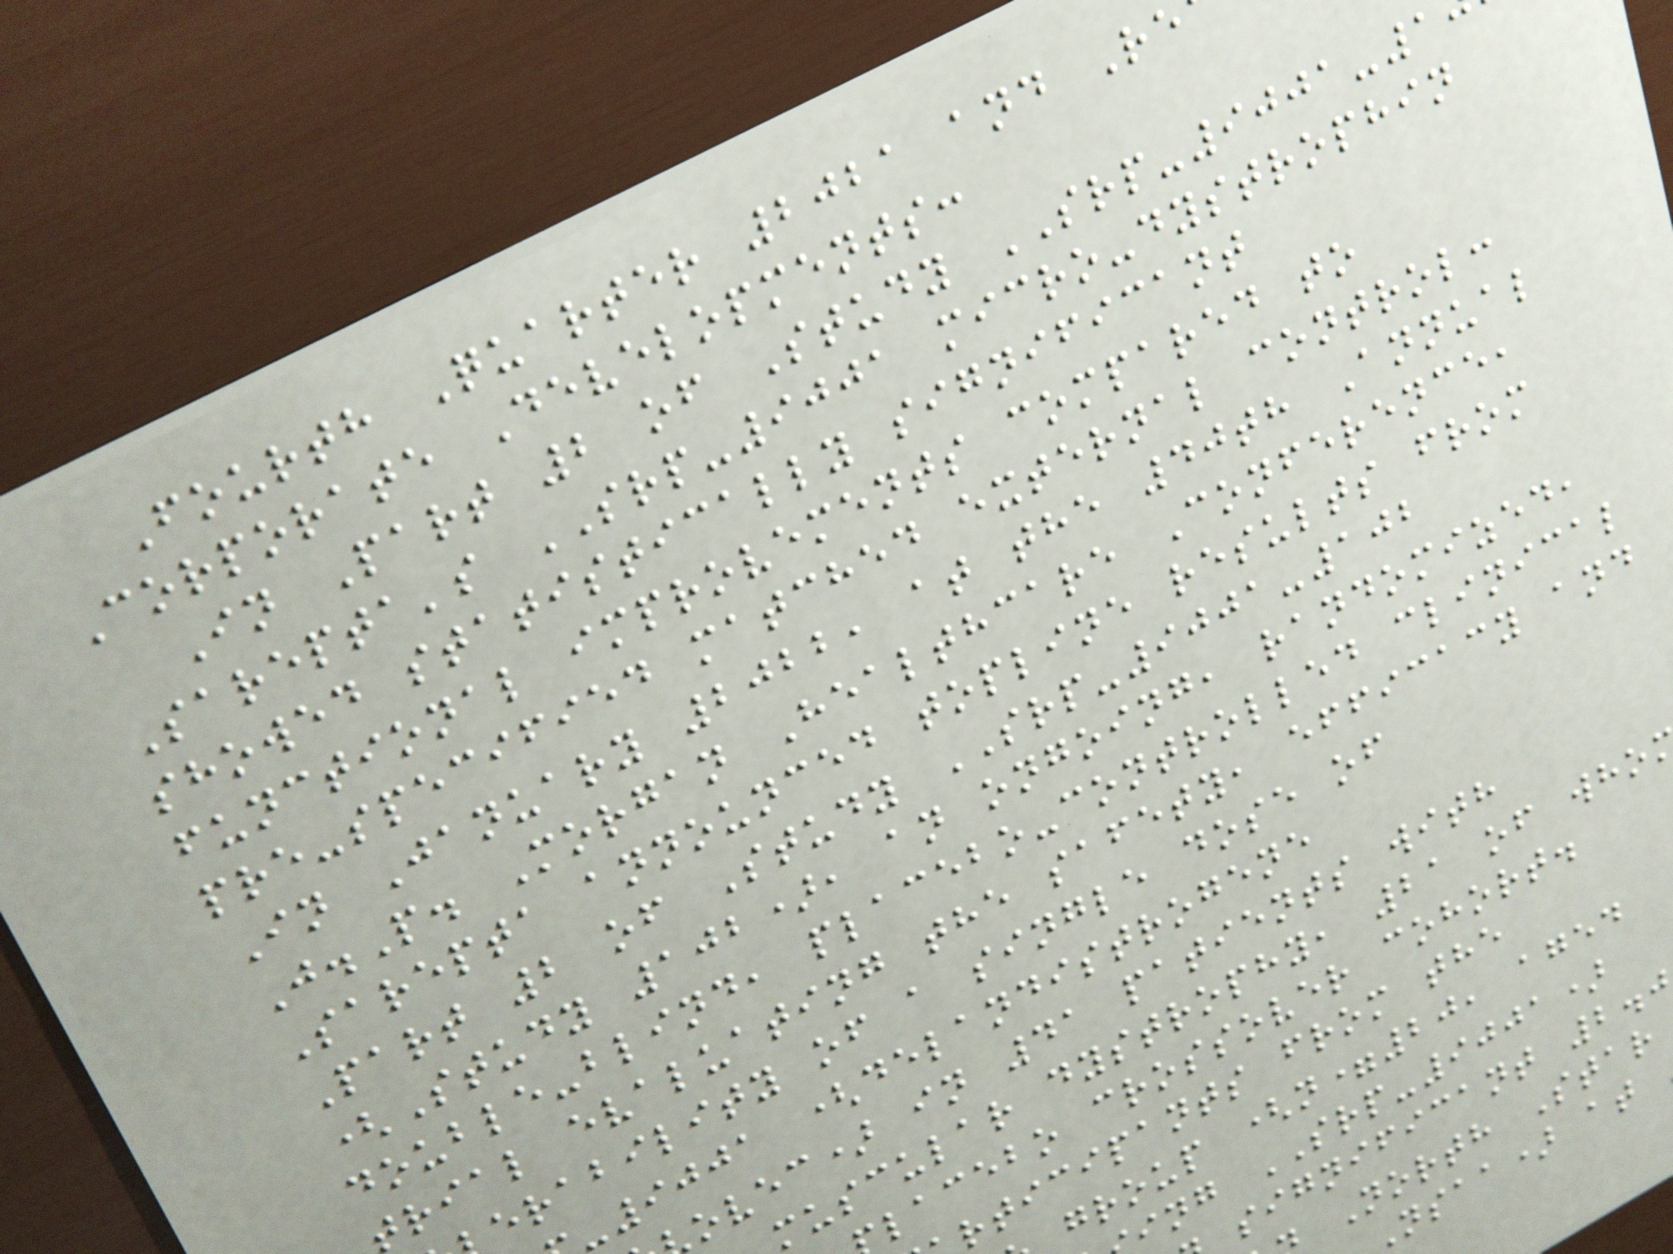Fourth Quarter 2021 and Re
Corporate Developments:
In Part 2 of Study SRP-9001-1
Sarepta's SRP-9001 micro-dystrophin
showed statistically significant
functional improvements compared to
pre-specified matched external control:
In January 2022, at the 40th Annual
J.P. Morgan Healthcare Conference,
Sarepta announced topline results from
Part 2 of Study SRP-9001-102
(Study 102), an ongoing, randomized,
double-blind, placebo-controlled clinical
rial evaluating the safety, efficacy and
erability of a single dose of
-9001 (delandistrogene
ovec) in 41 patients with
muscular dystrophy, 21 of who
lacebo crossover cohort.
rticipants from the
group (n=20, aged
ing SRP-9001)
significant 2.0
North Star
